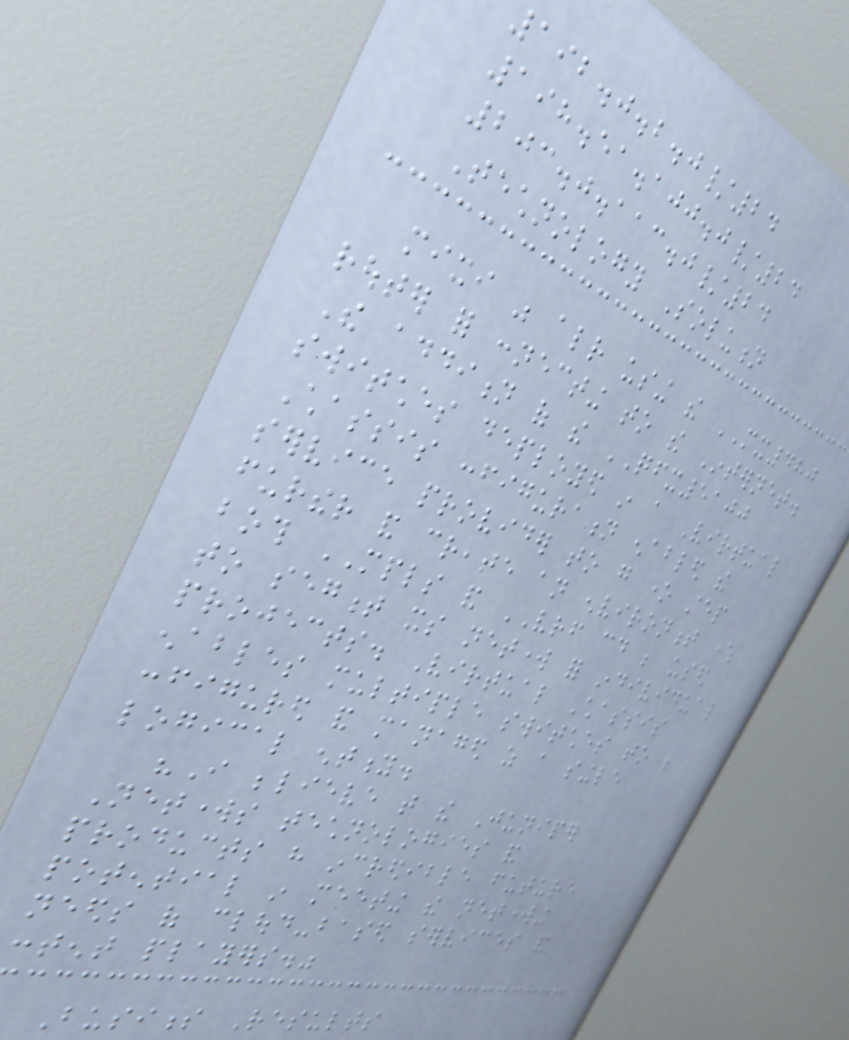192.0.2.0/24
198.51.100.0/24
203.0.113.0/24
Technology Solution
mixi was already using the MX480
router for connecting to the Internet.
The addition of the QFX5100
switches deployed in a Virtual
Chassis configuration enabled the
service provider to go one step
further and create an environment where
both MPLS and VRF could be used
to segment its network for individual
projects. Virtual Chassis
enables multiple switches to be
configured and managed as a single
logical entity.
"I believe that the Juniper
Networks technologies and
products have incredible future
potential in meeting the networking
needs of cloud-based services and
content players."
Business Results
